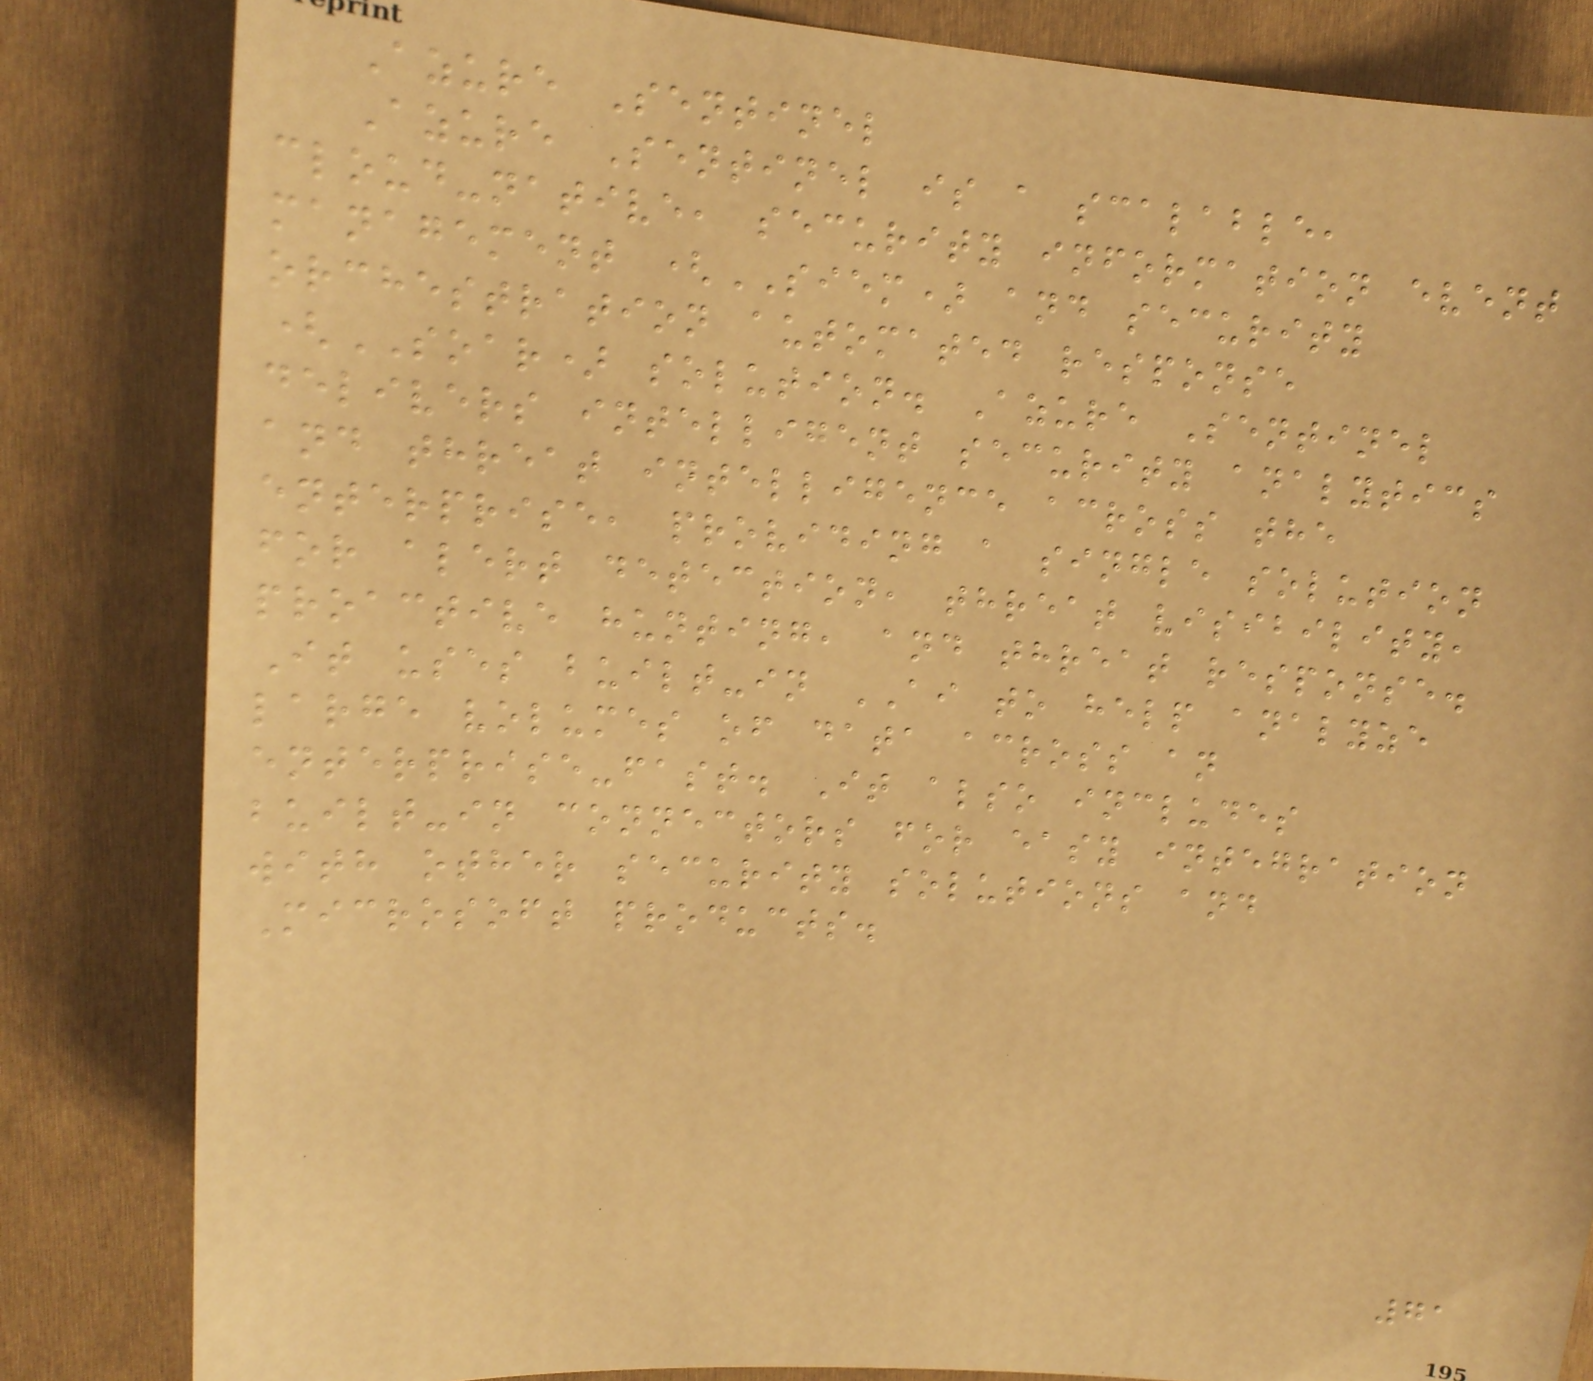Azure Sentinel
Azure Sentinel is a scalable,
cloud-native, security information event
management (SIEM) and security
orchestration automated response
(SOAR) solution. Azure Sentinel
delivers intelligent security analytics
and threat intelligence across the
enterprise, providing a single solution
for alert detection, threat visibility,
proactive hunting, and threat response.
It uses built-in AI to help analyze
large volumes of data across an
enterprise-fast. It also includes
built-in connectors for easy integration
with other security solutions and
Microsoft products.
71
